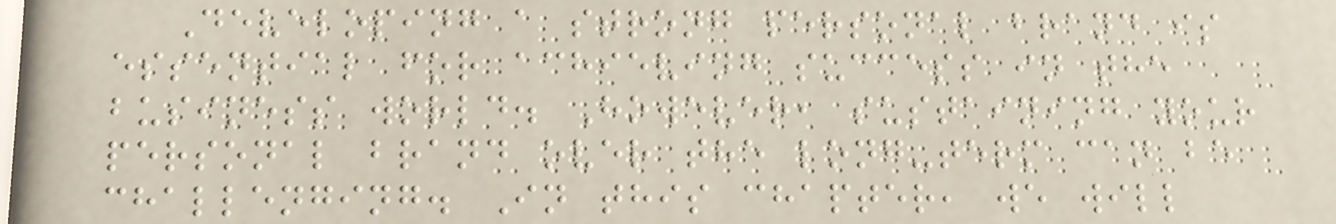Developing a strong personal brand is
essential for achieving success in the
business world. However, sustaining your
personal brand over the long-term can be
challenging. In this chapter, we will
